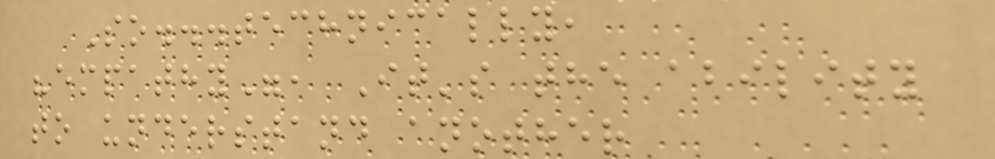So...technically,
"empathy", It's the ability
to understand another
